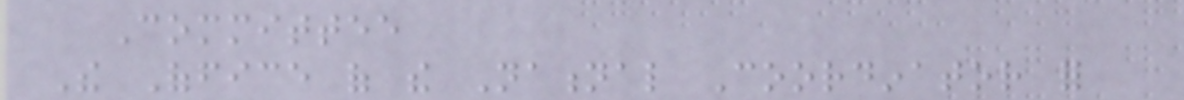Committee
The Office of the National Coordinator for
